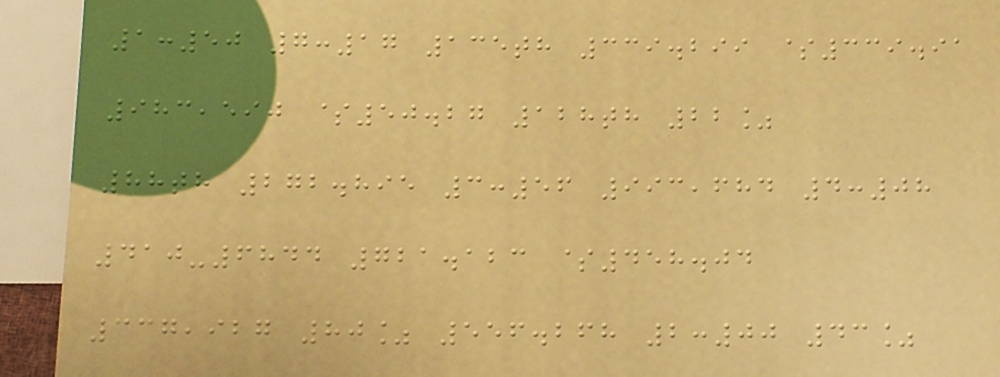1:50 7:17 135th 339.299 $339.91
983,590 $50.27 128th 22%
88th 272.895 3:56 993,684 4:08
410-6844 721.123 $458.04
337,927 80% 556.268 2:00 43%
